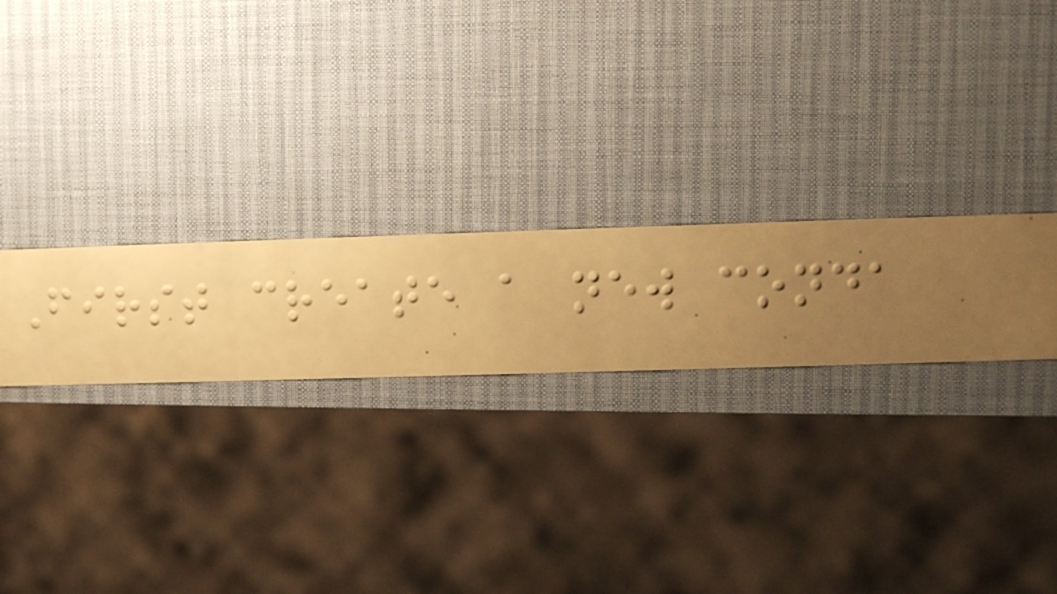First create a new conda
